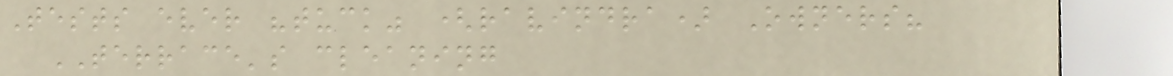Tests ever "tuck" (ravindra) Owners?
TERRACE's cleaning
